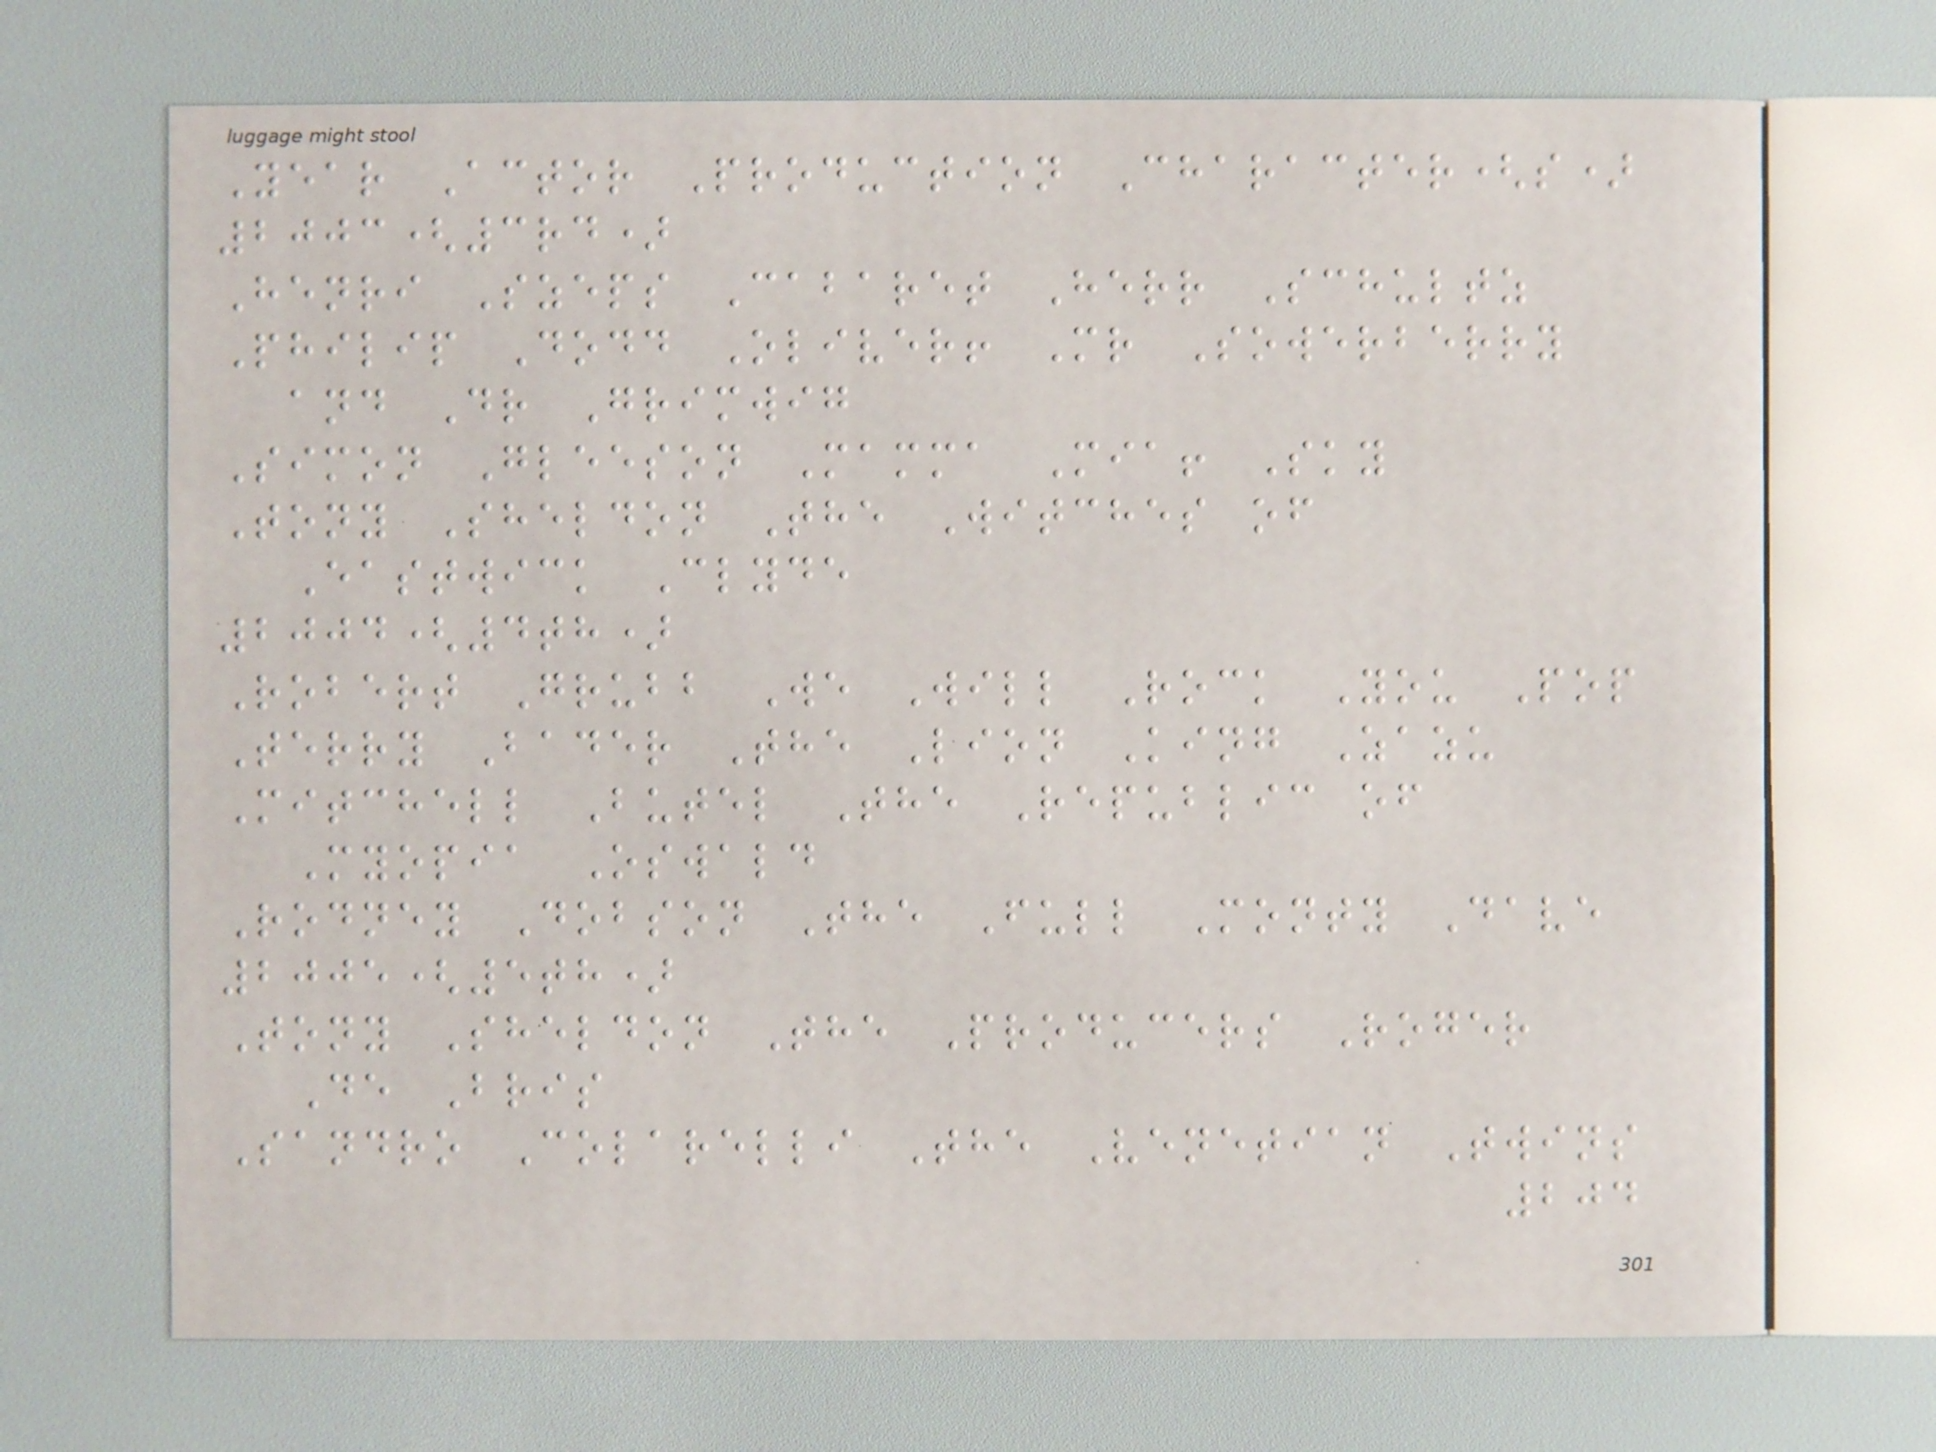Year Actor Production Character(s)
2003(3rd)
Henri Szeps Cabaret Herr Schultz
Philip Dodd Oliver! Mr Sowerberry
and Dr Grimwig
Simon Gleeson Mamma Mia! Sky
Tony Sheldon The Witches of
Eastwick Clyde
2004(4th)
Robert Grubb We Will Rock You Pop
Terry Bader The Lion King Zazu
Mitchell Butel The Republic of
Myopia Oswald
Rodney Dobson The Full Monty Dave
2005(5th)
Tony Sheldon The Producers Roger
De Bris
Sandro Colarelli The Venetian Twins
204
